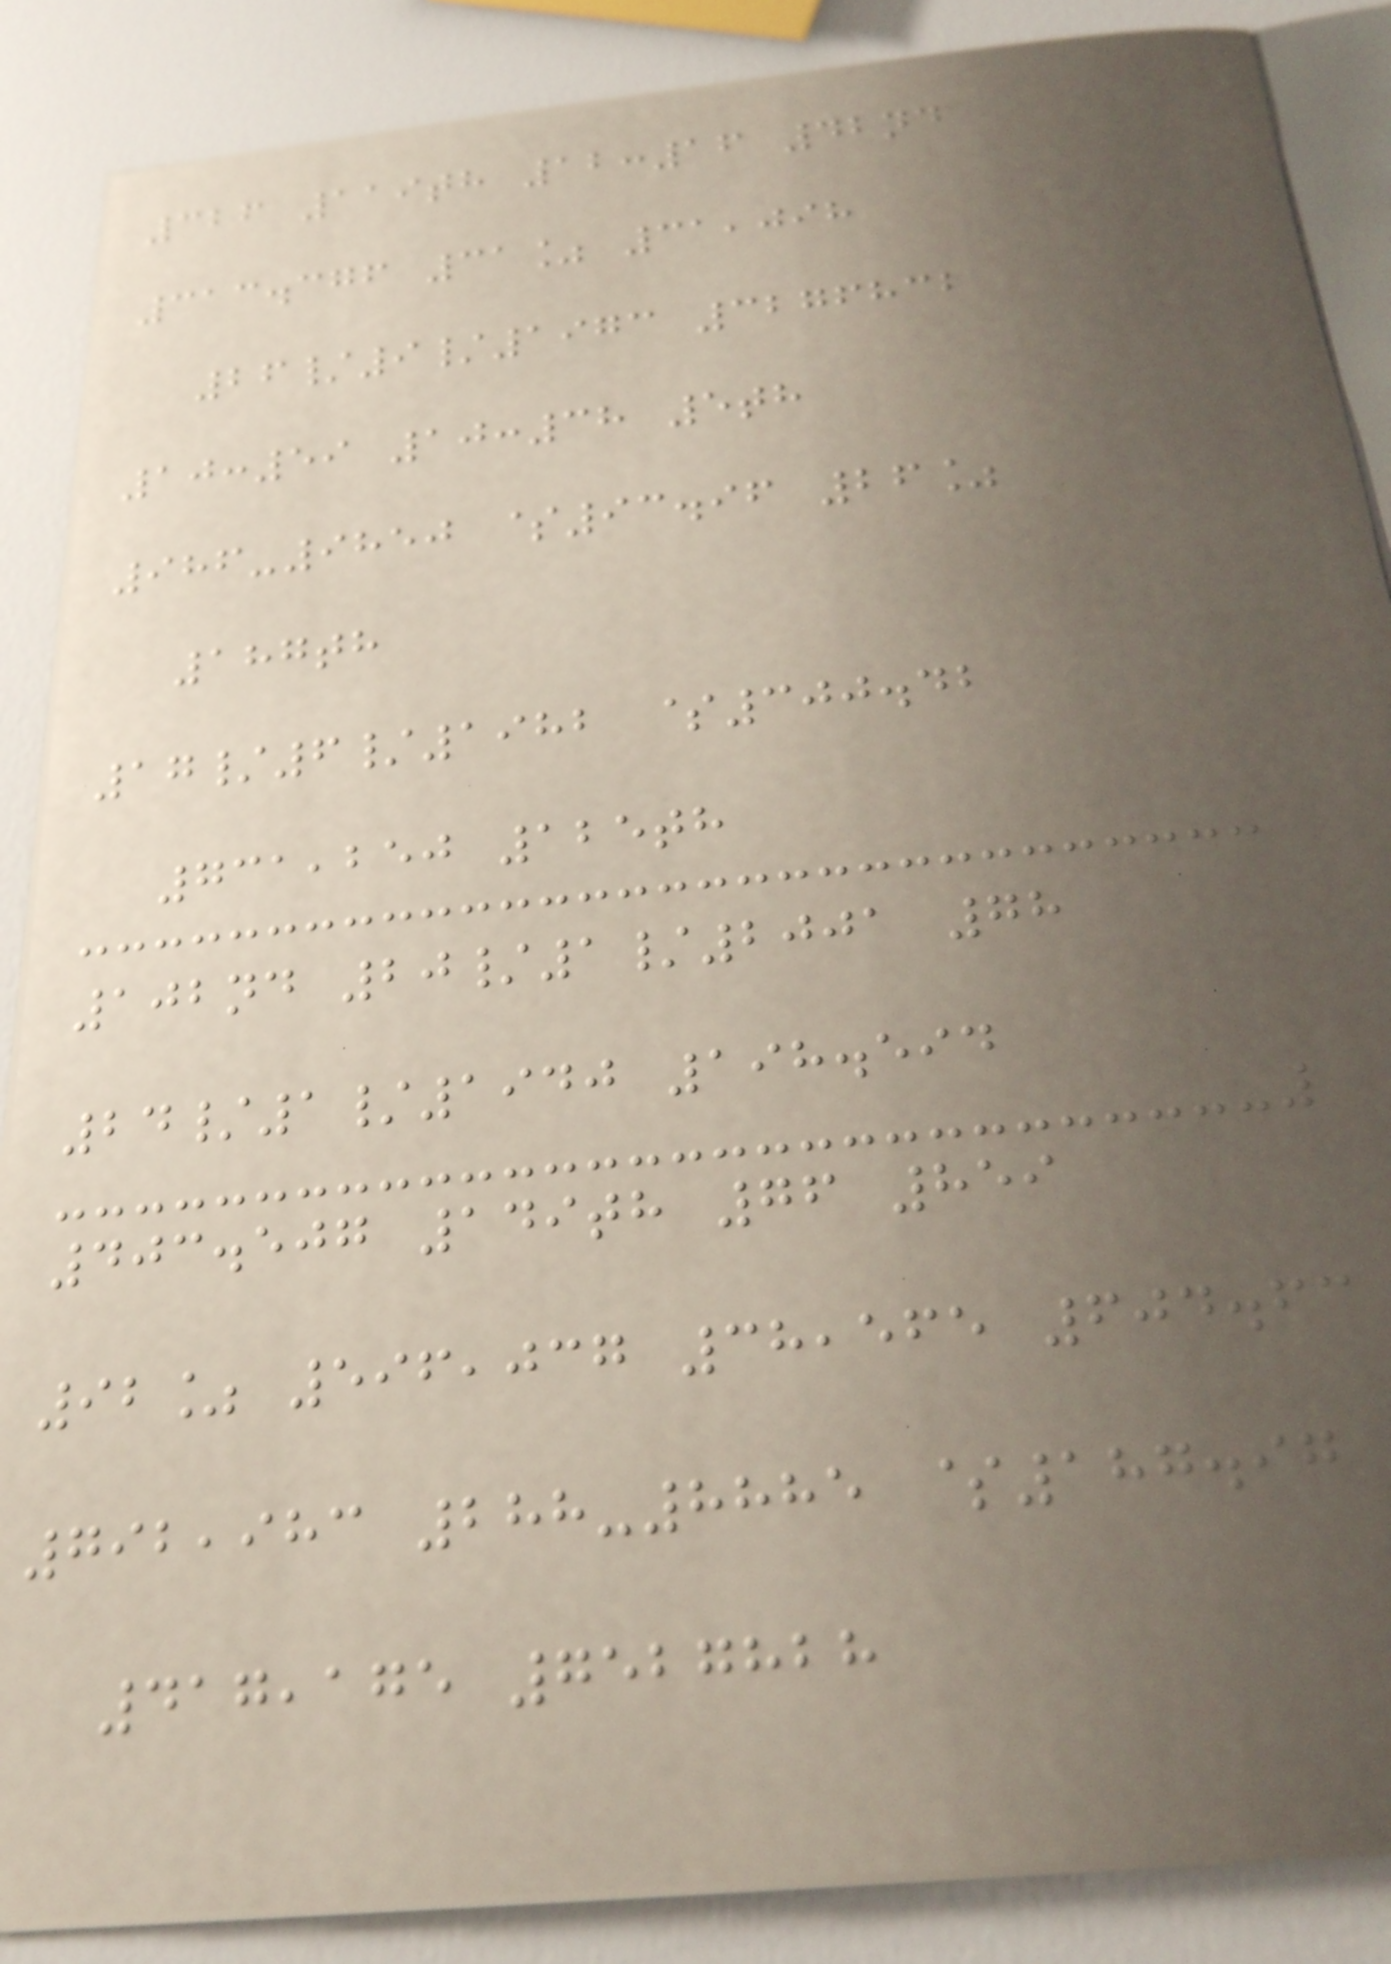326 119th 12:16 42nd
313.376 31% 31,098
26/9/1973 3276832
10:59 10:38 5th
986-9850 $93.96 26%
187th
17/6/1982 $300.42
731,250 125th
102nd 20/1/2001 78
24/1/1940 198.594
403.507 149th 76 859
92% 596,037 38,565 604.63
792,983 288-8885 $187.97
417,175 7527828
